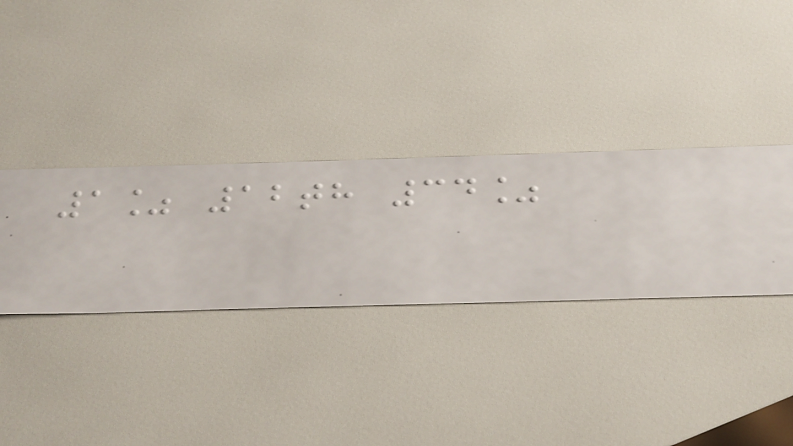1% 12th 34%
